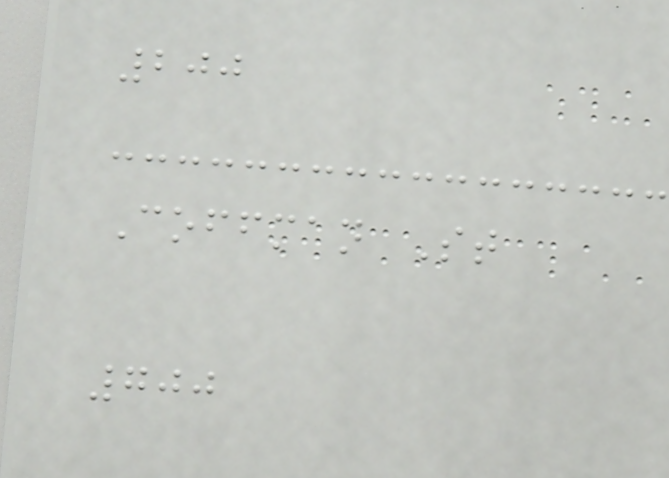200
Coffman St
700
